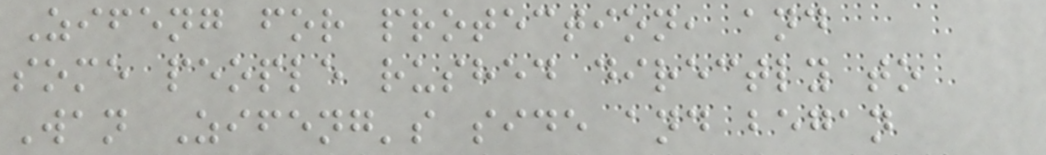Zifeng for protection, and
some people rushed directly to
Wan Zifeng's side and began
